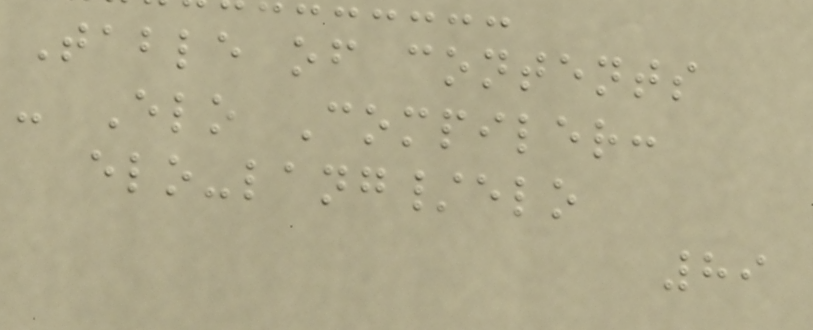Table of contents
- Elo Compiler:
elo-lang/elo
89
